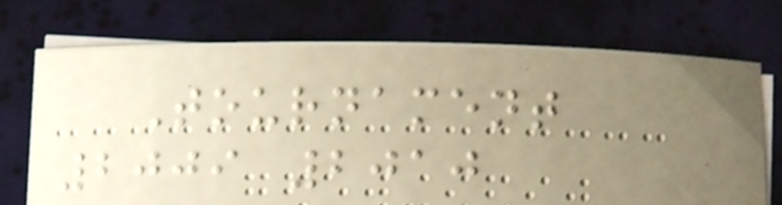Tournament
2009 2010
